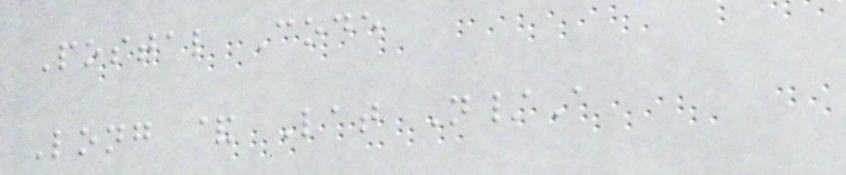Postal Code
Long & Lat N/A
